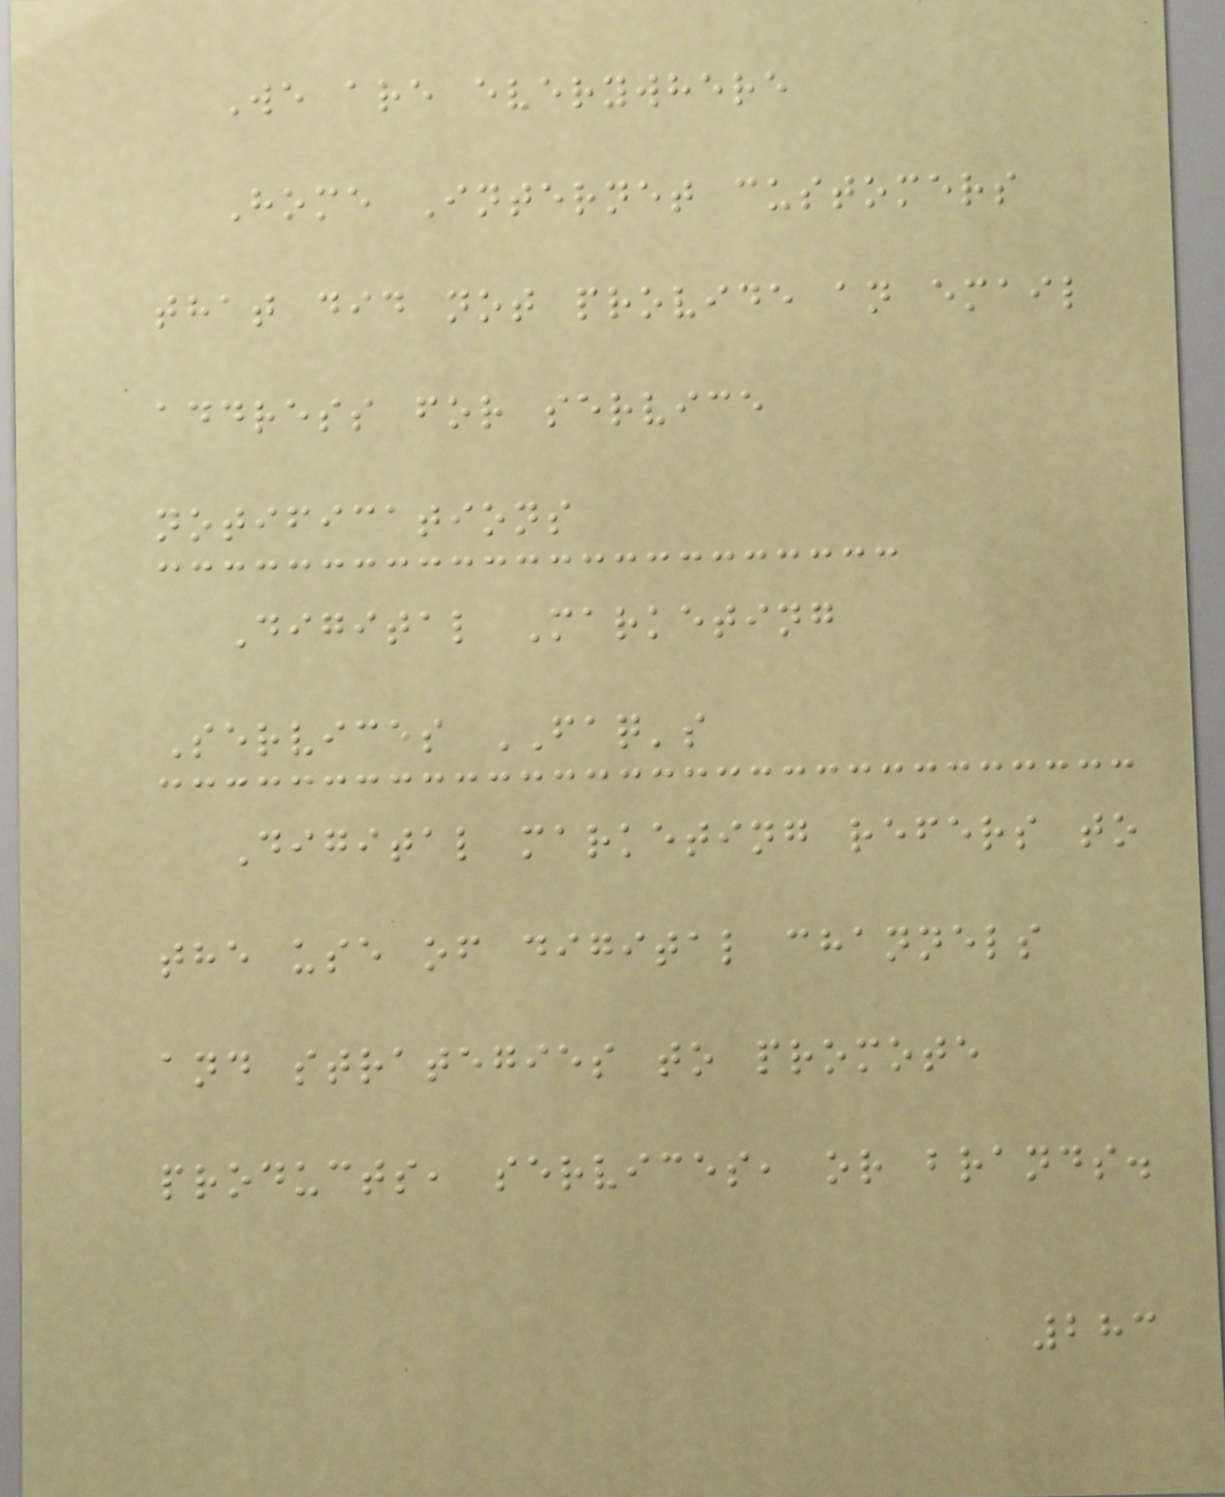We are everywhere
Home Internet customers
that did not provide an email
address for service
notifications
Digital Marketing
Services FAQ's
Digital marketing refers to
the use of digital channels
and strategies to promote
products, services, or brands.
283
